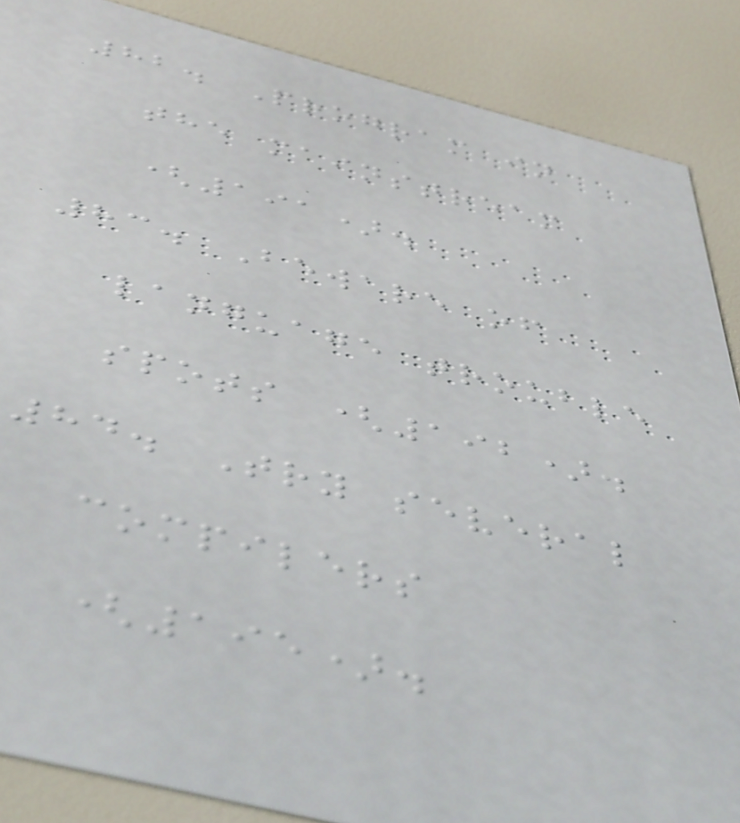82. Program in
the mainstream
(191).
83. Beware of
language trouble
spots (192).
84. Try several
compilers
(195).
